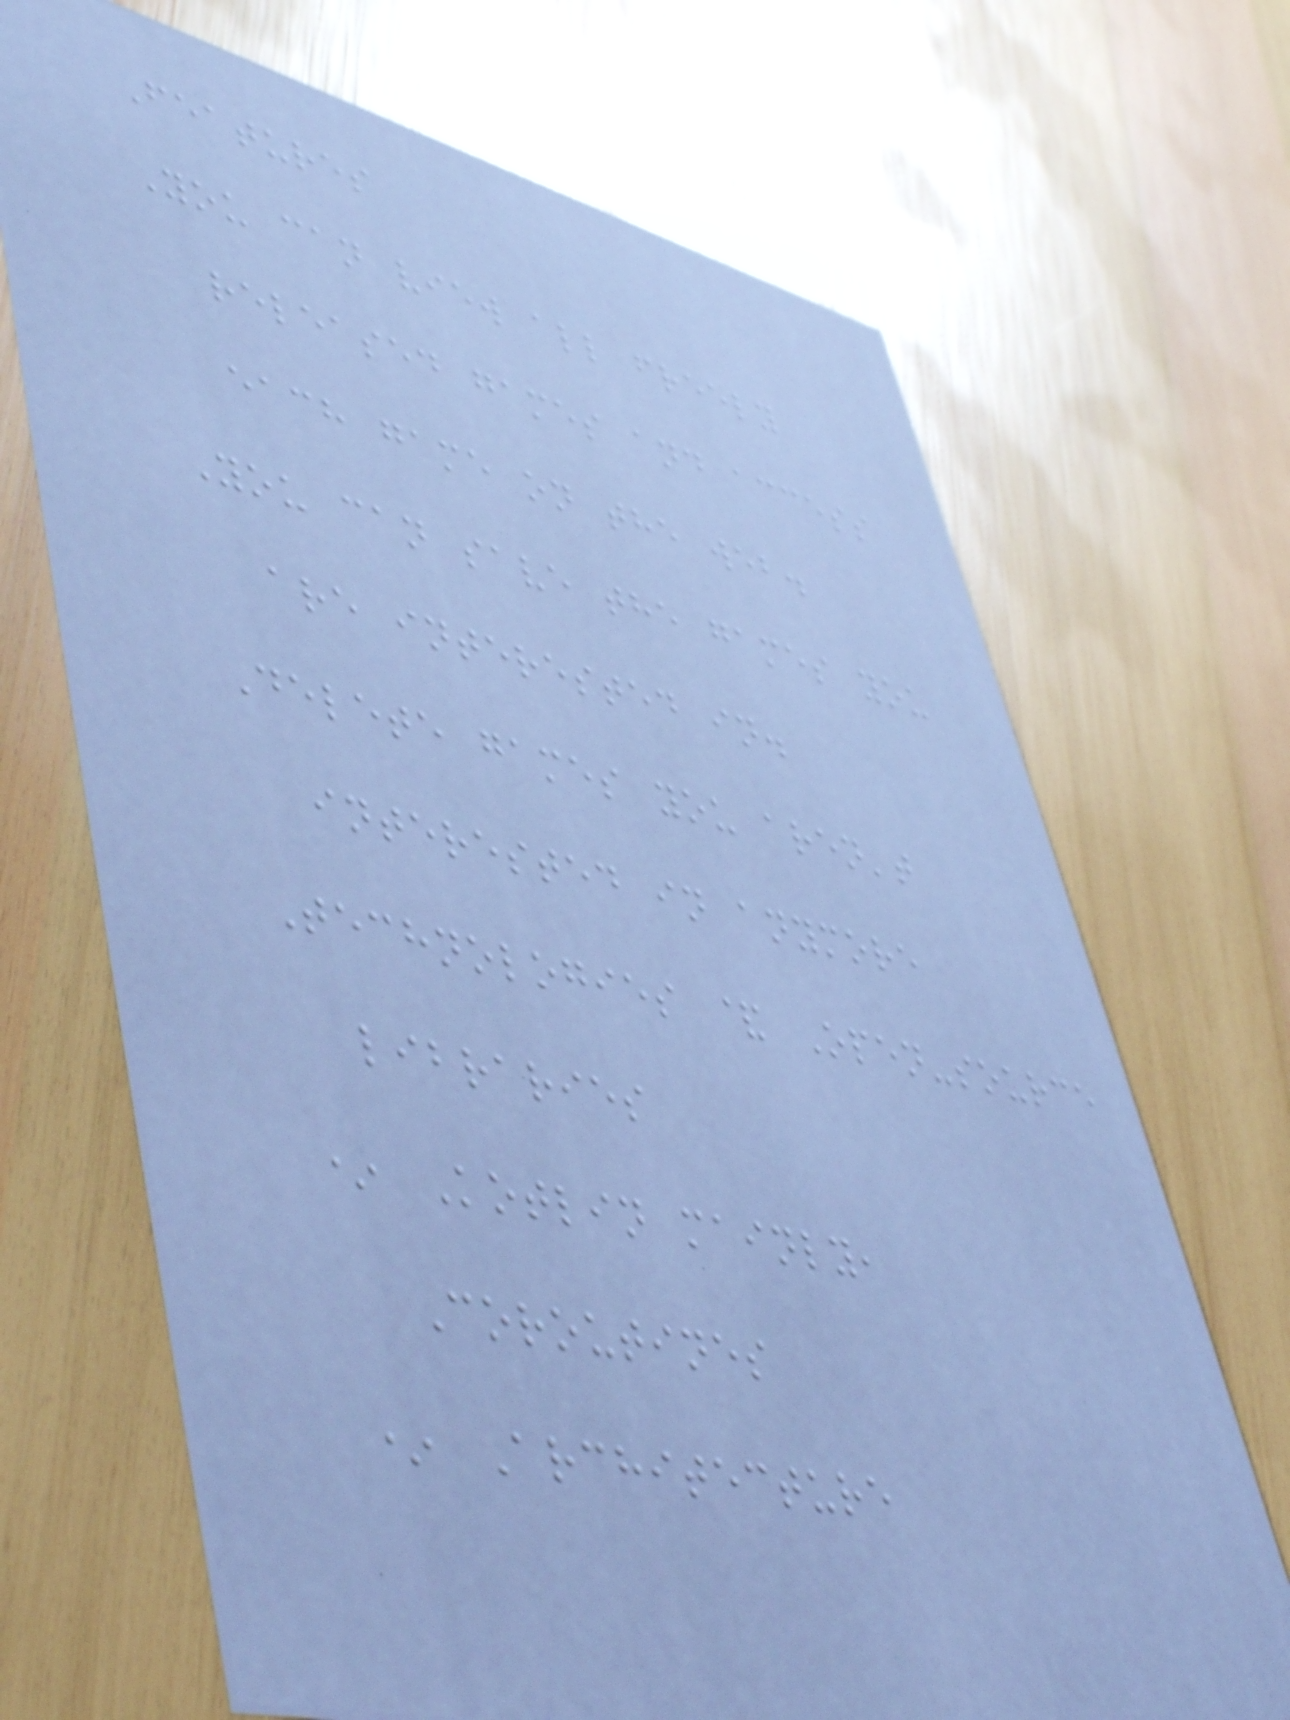Features
You can view all freely
released games and access
each game on the web.
You can save the games you
are interested in.
Delete games you aren't
interested in anymore
Technologies & Open-source
libraries
* Kotlin mainly,
Coroutines
* Architecture
